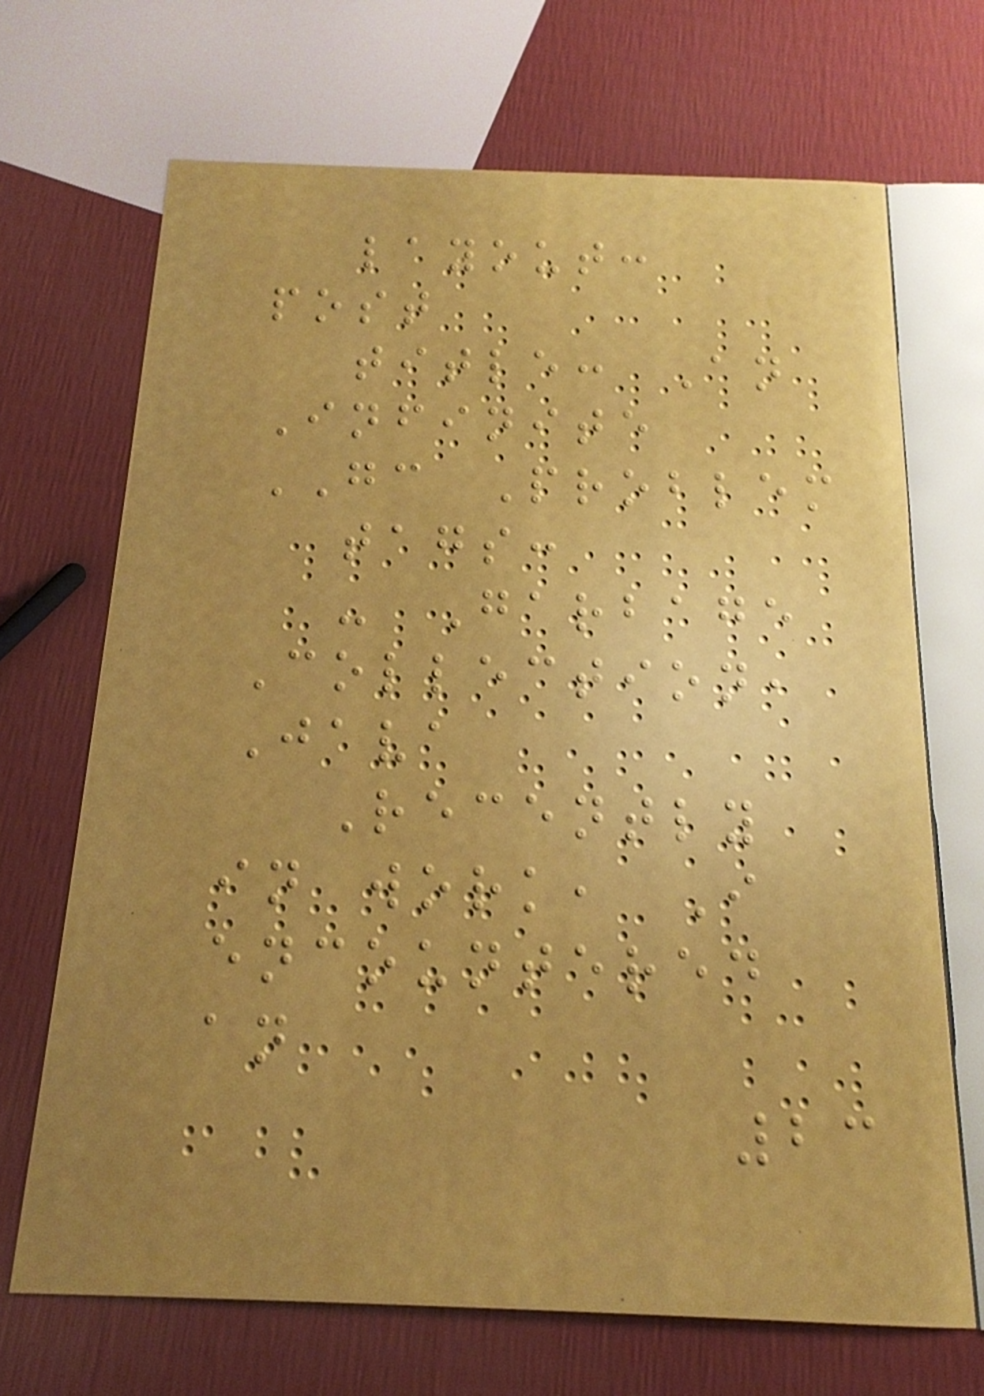layout:
post
title: An
Infinite
GC Problem
tags:
- Garbage
Collection,
Java
Recently
in work, I
encountered
an
23
